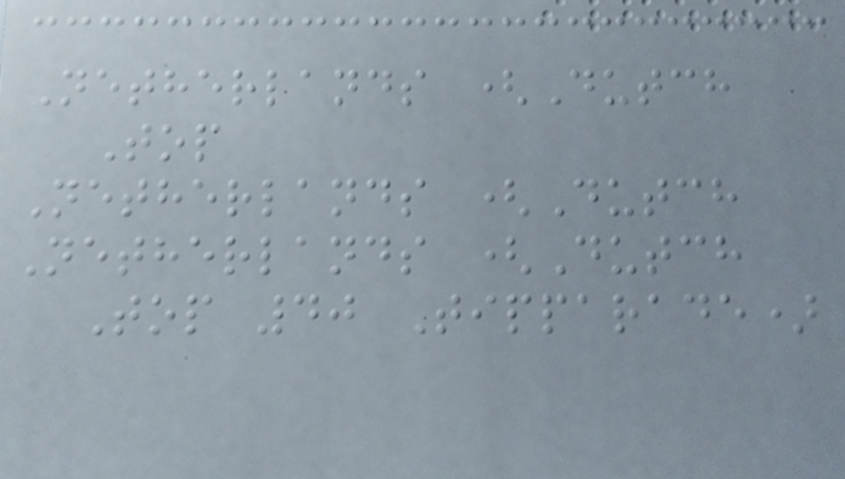Netherlands (Dutch
Top
Netherlands (Dutch
Netherlands (Dutch
Top 40 Tipparade)
